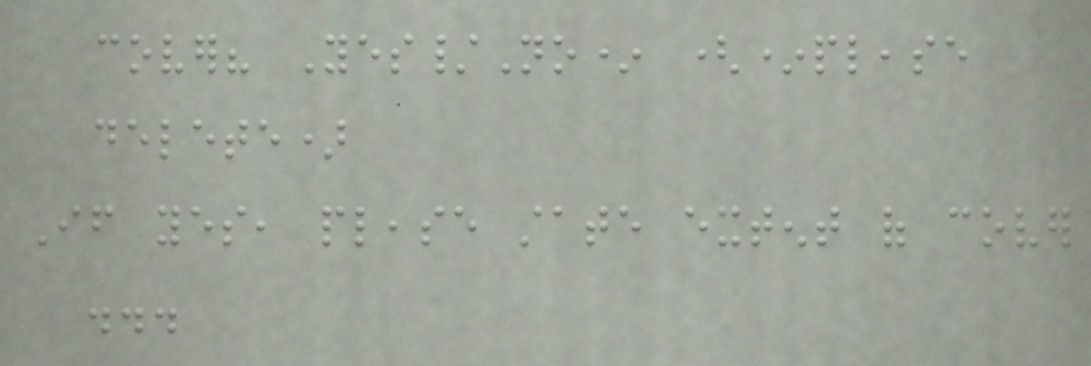cover? Yes/No* (*please
delete)
If yes, please state extent of cover
...
